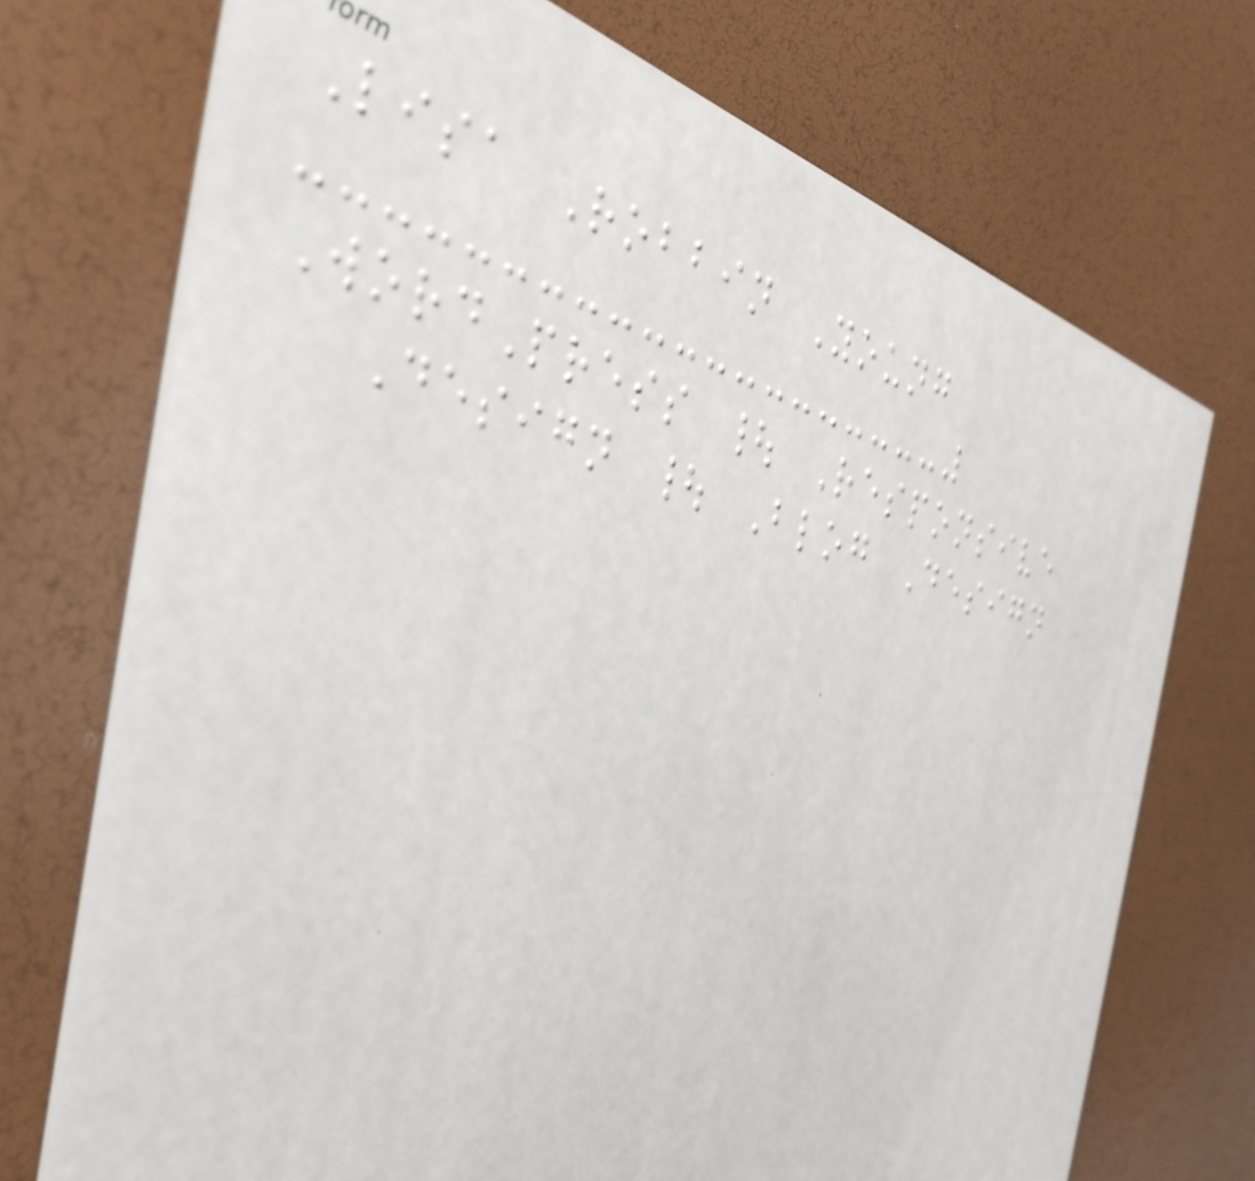Lisa Robbin Young
WordPress | Responsive
Design | Blog Design
